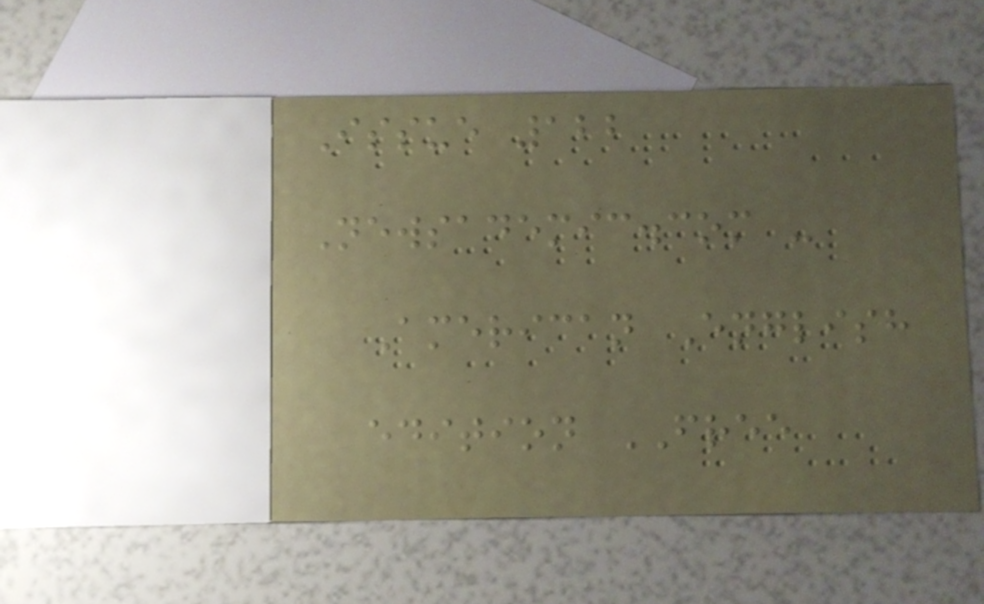Issue 122
Newsademic.com -
American English
edition FREE
